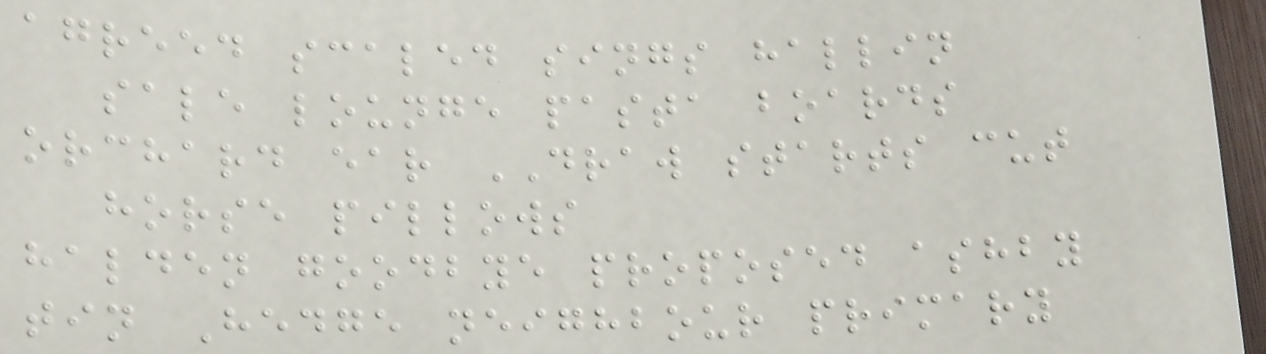agreed scaled sings hallin
sale lounge pasta boards
orchard ear DRAW starts cut
horse pillows
halden goodbye proposed ashby
tin Hedge neighbour primary
